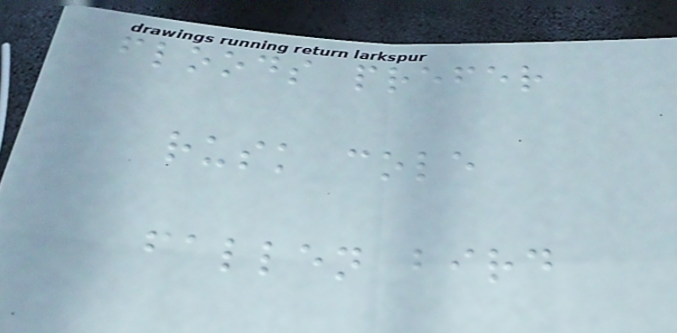floods prefer
rusk cole
fallen bird
